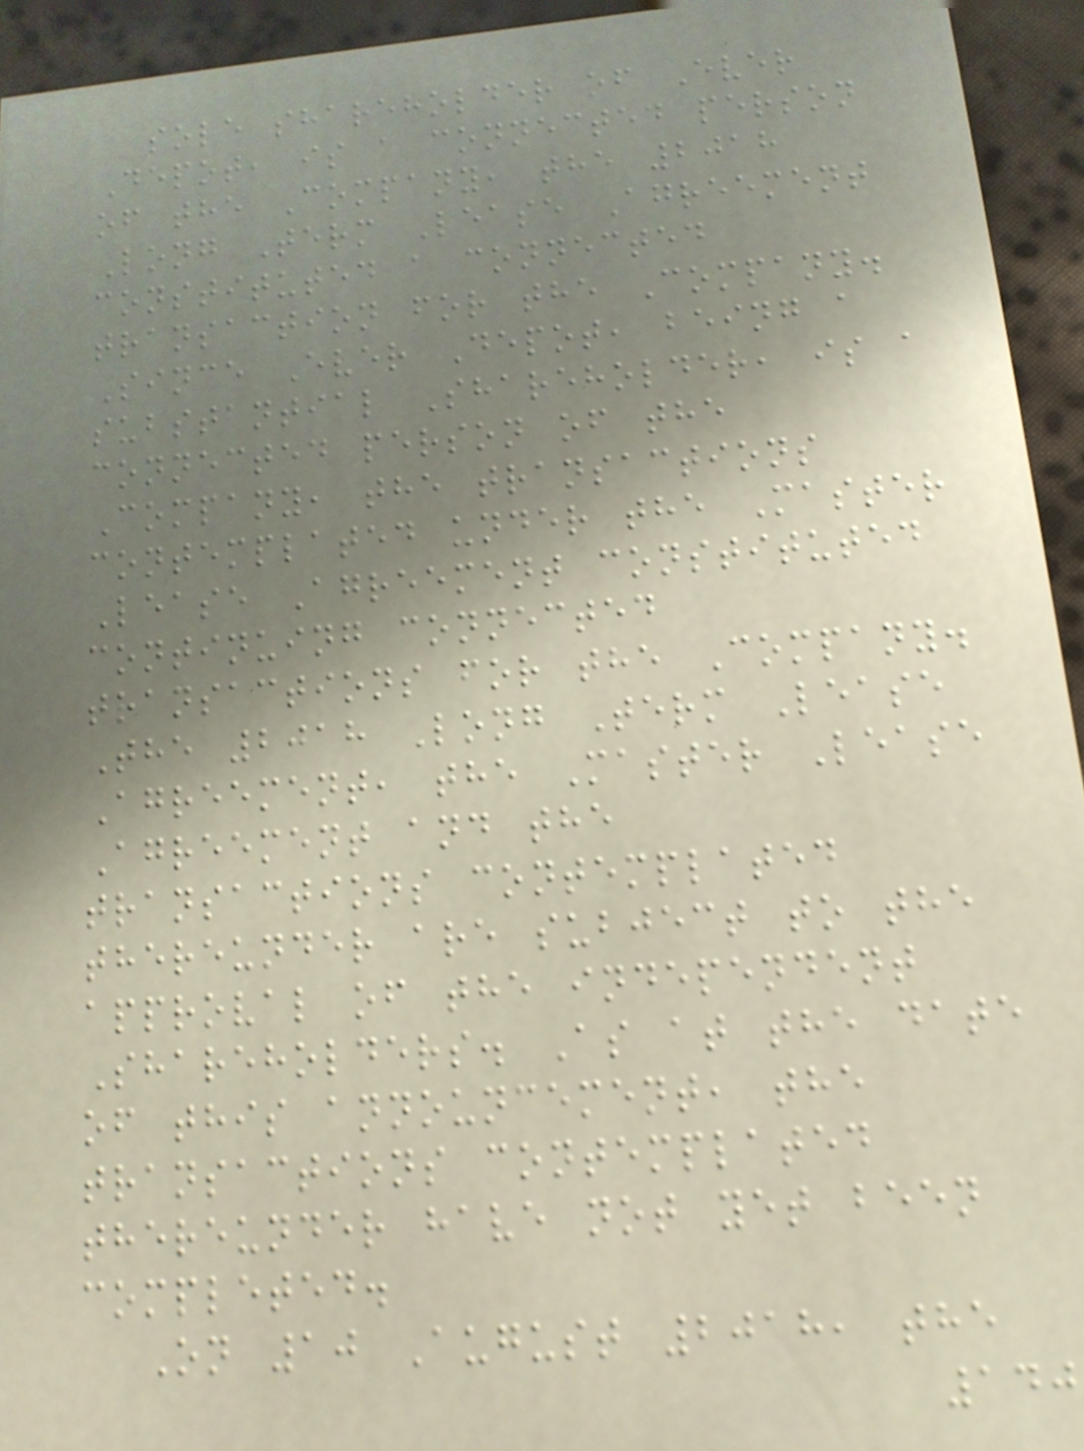sole shareholder of Ever
Depot, is a connected person
of the Company, the 2018
Long Term Lease Agreement
constituted a connected
transaction for the Company.
Since Ever Depot, being a
substantial Shareholder, is a
connected person of the
Company, the transactions
contemplated under the Master
Lease Agreement constituted
continuing connected
transactions for the Company.
The 2018 Long Term Lease
Agreement, the Master Lease
Agreement and the
transactions contemplated
thereunder are subject to the
approval of the independent
Shareholders. As at the date
of this announcement, the
transactions contemplated
thereunder have not yet been
completed.
On 10 August 2018, the
140
